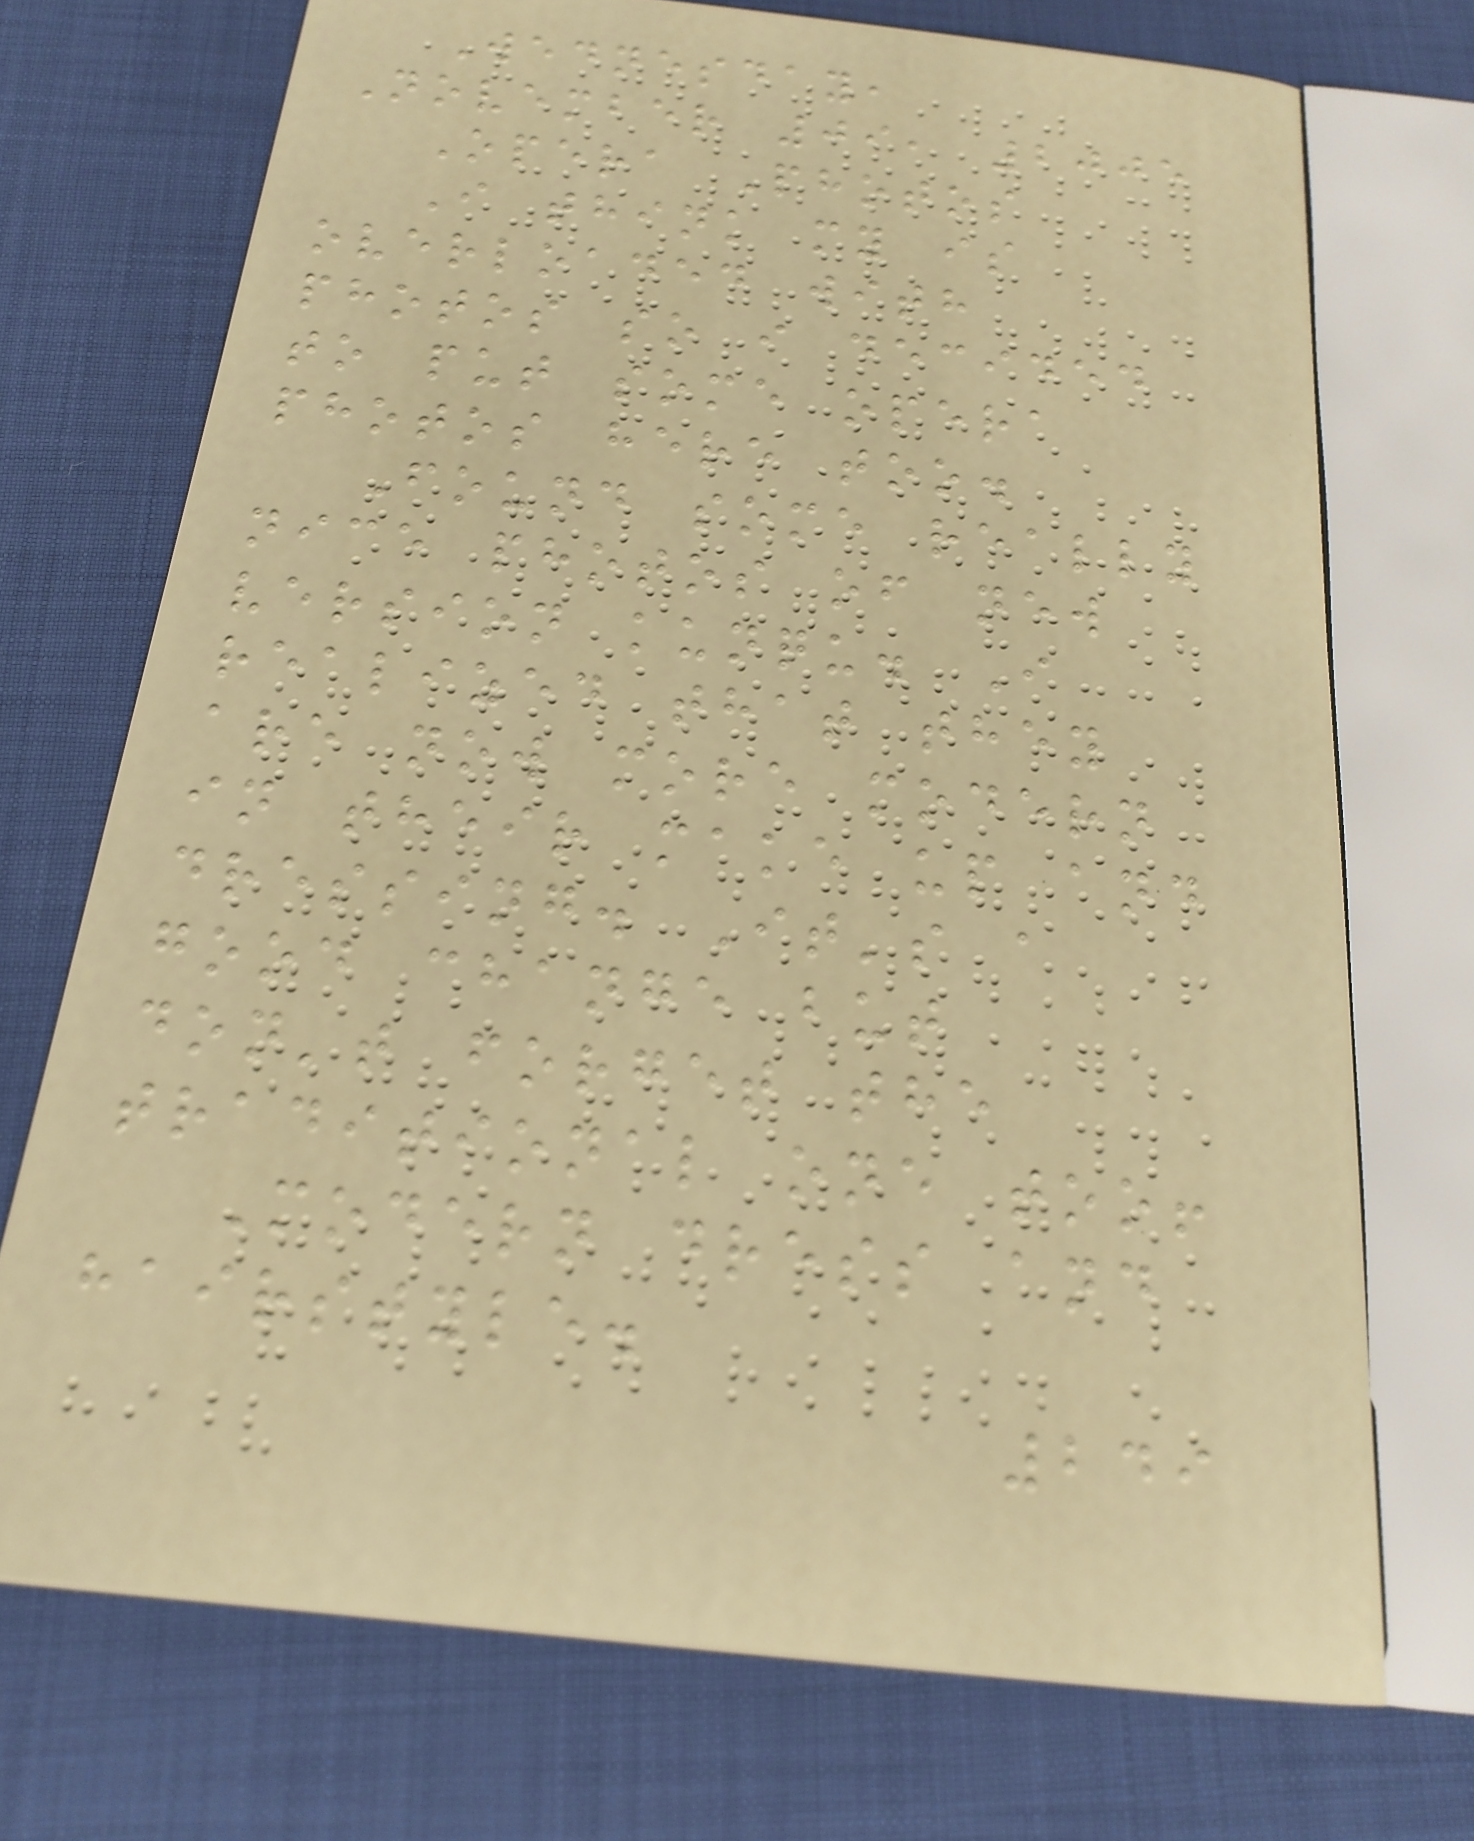Wednesday,
November 09, 2005
Opera Photos
I think my is
overloaded with
photos so i decided
to put some opera
photos here too.
Found some really
nice photos of new
version kunqu. I
realized that they
are now more modern
in their make up and
dressing. It's a
good change but
don't forget the
traditional one too!
Modern dress and
hairstyle.
249
